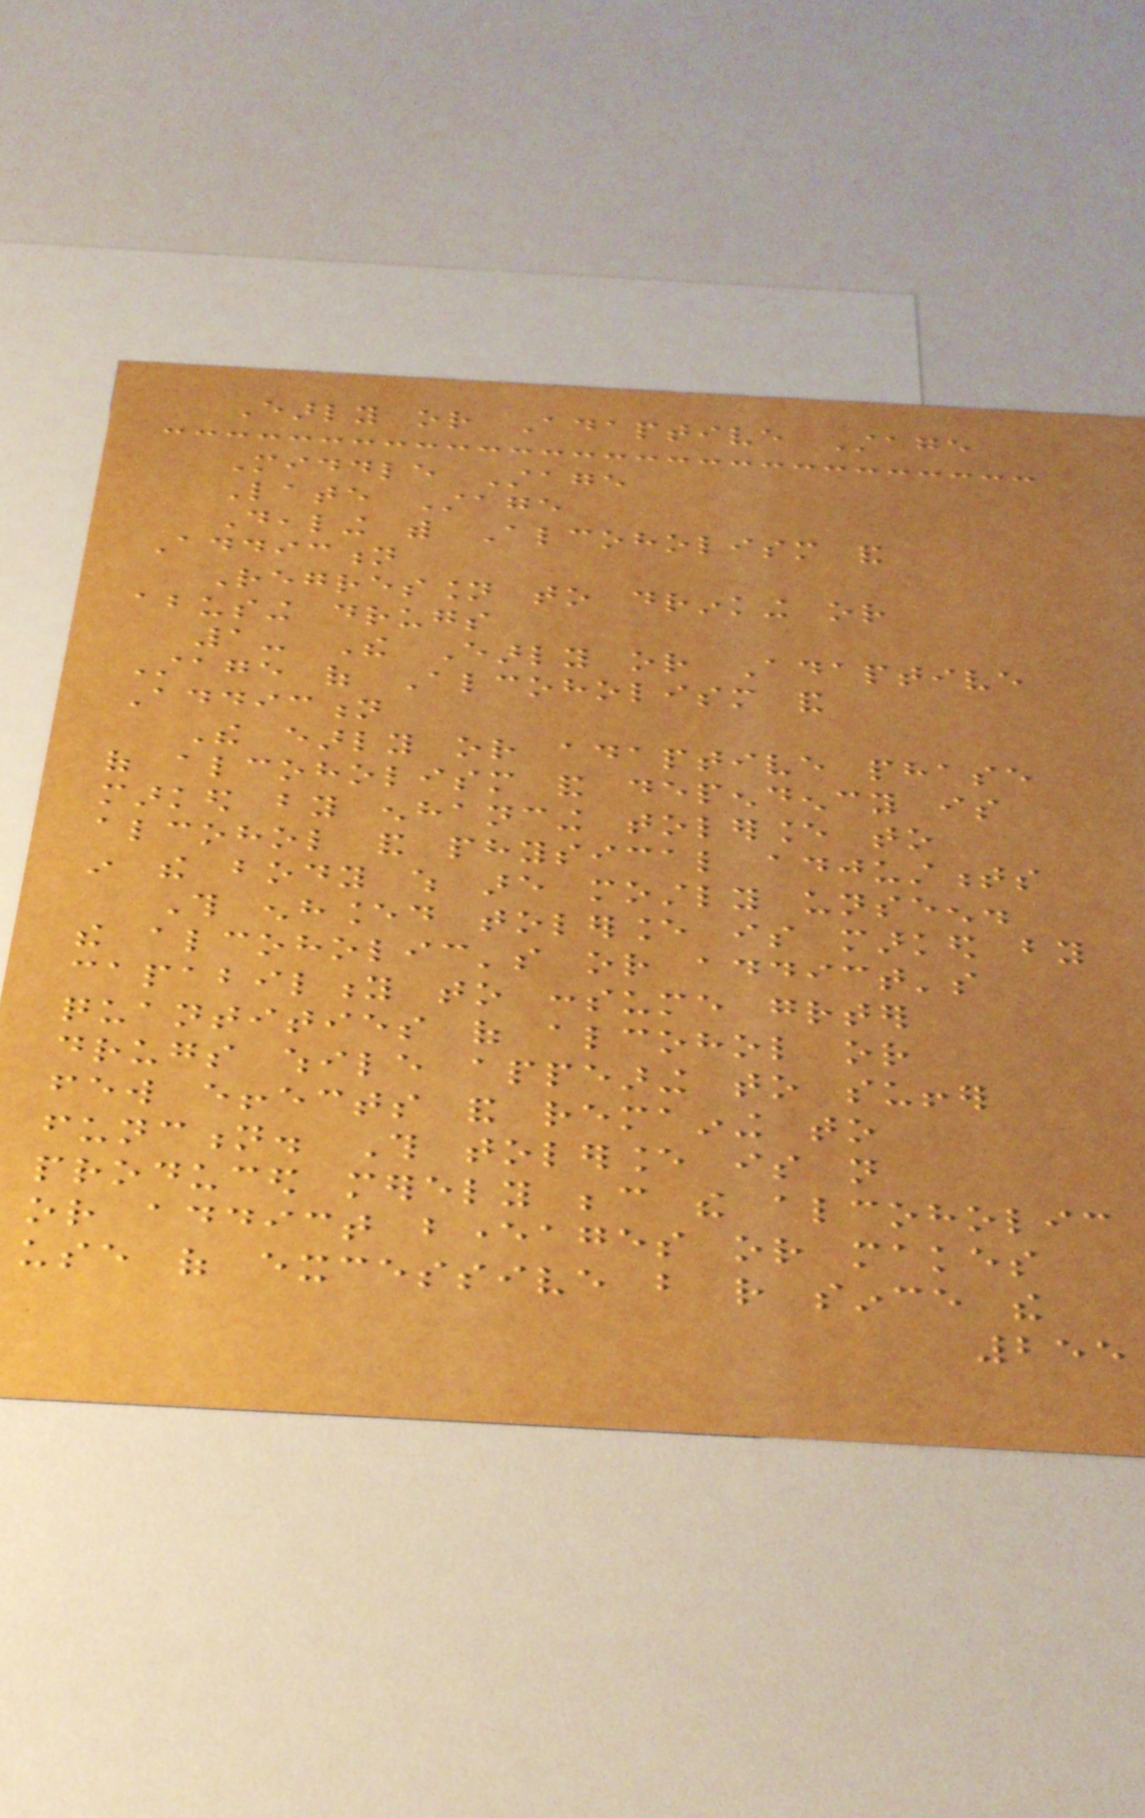Early or Adaptive Stage
Middle Stage
Late Stage
Dealing with Alcoholism and
Addiction
Regression to drinking or
abusing drugs
1- The Early or Adaptive
Stage of Alcoholism and
Addiction
The early or adaptive phase
of alcoholism and dependency is
marked by enhancing tolerance to
alcohol and physical adjustments
in the body which are mostly unseen.
This enhanced tolerance is marked by
the alcoholic's or addict's
capability to consume greater
quantities of alcohol or
drugs while appearing to suffer
few effects and remaining to
function. This tolerance is not
produced merely because the alcoholic
or addict beverages or makes
use of excessive but rather since the
255
